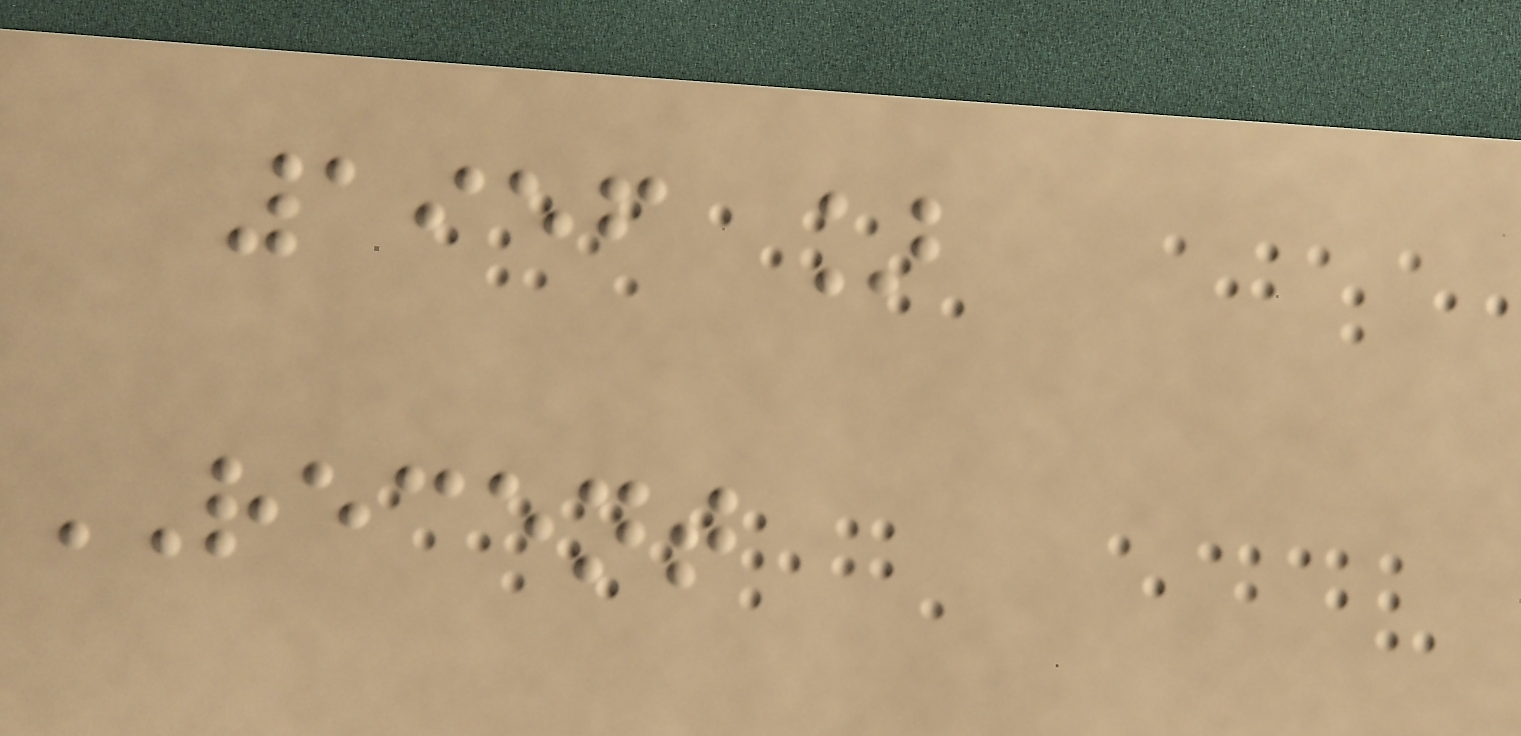1956 ]
RECENT
